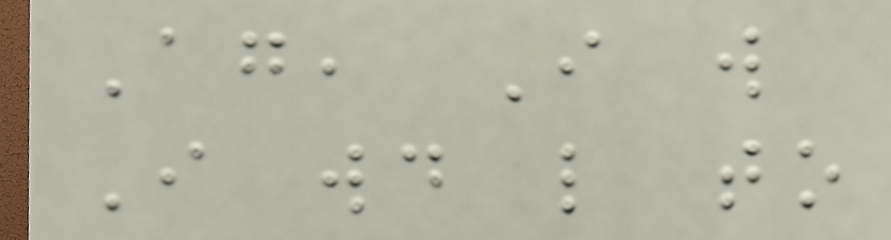Again, I will
I would like to
